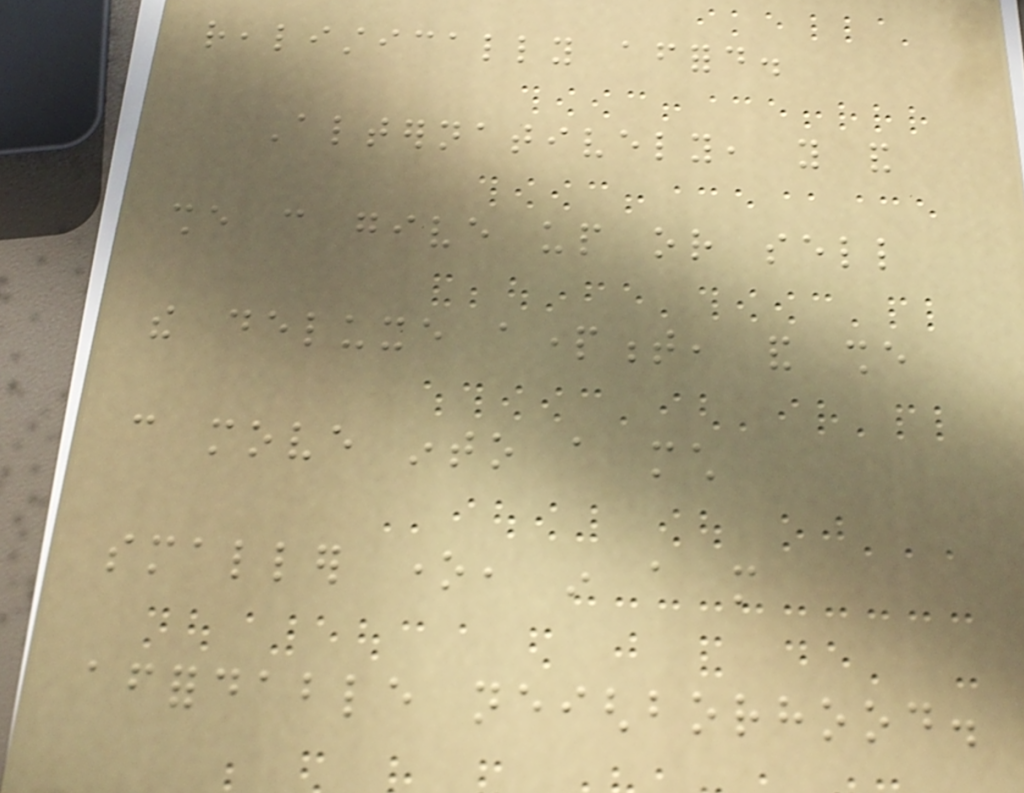realistically afford.
Alternatively, you and
she can give up or sell
the deluxe apartment, and she
can move into a much
smaller one, in a more
affordable neighborhood.
